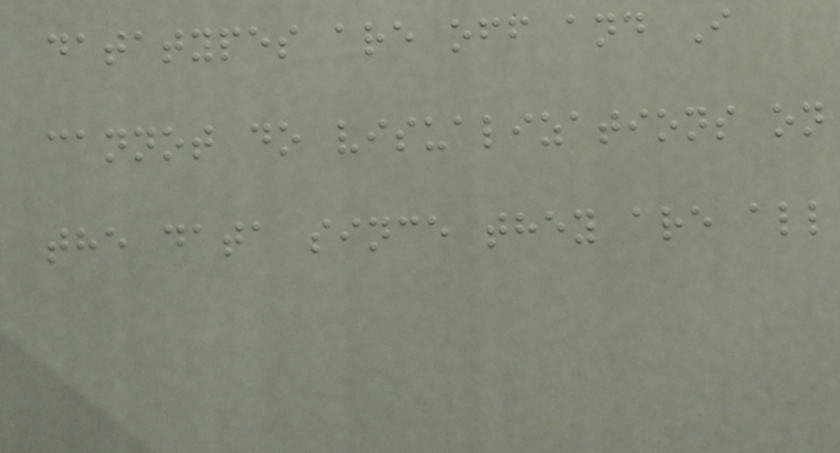datatypes are off and I
cannot do visualizations on
the data since they are all
